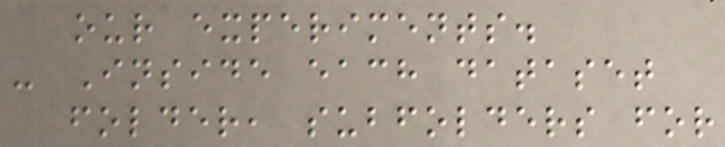our experiments.
- Inside each dataset
folder, subfolders for
